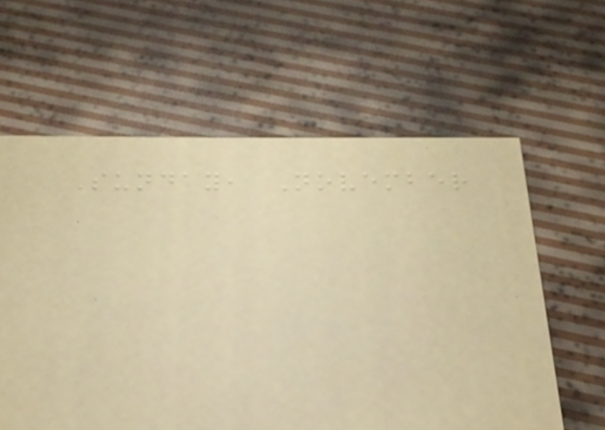Sunday, November
